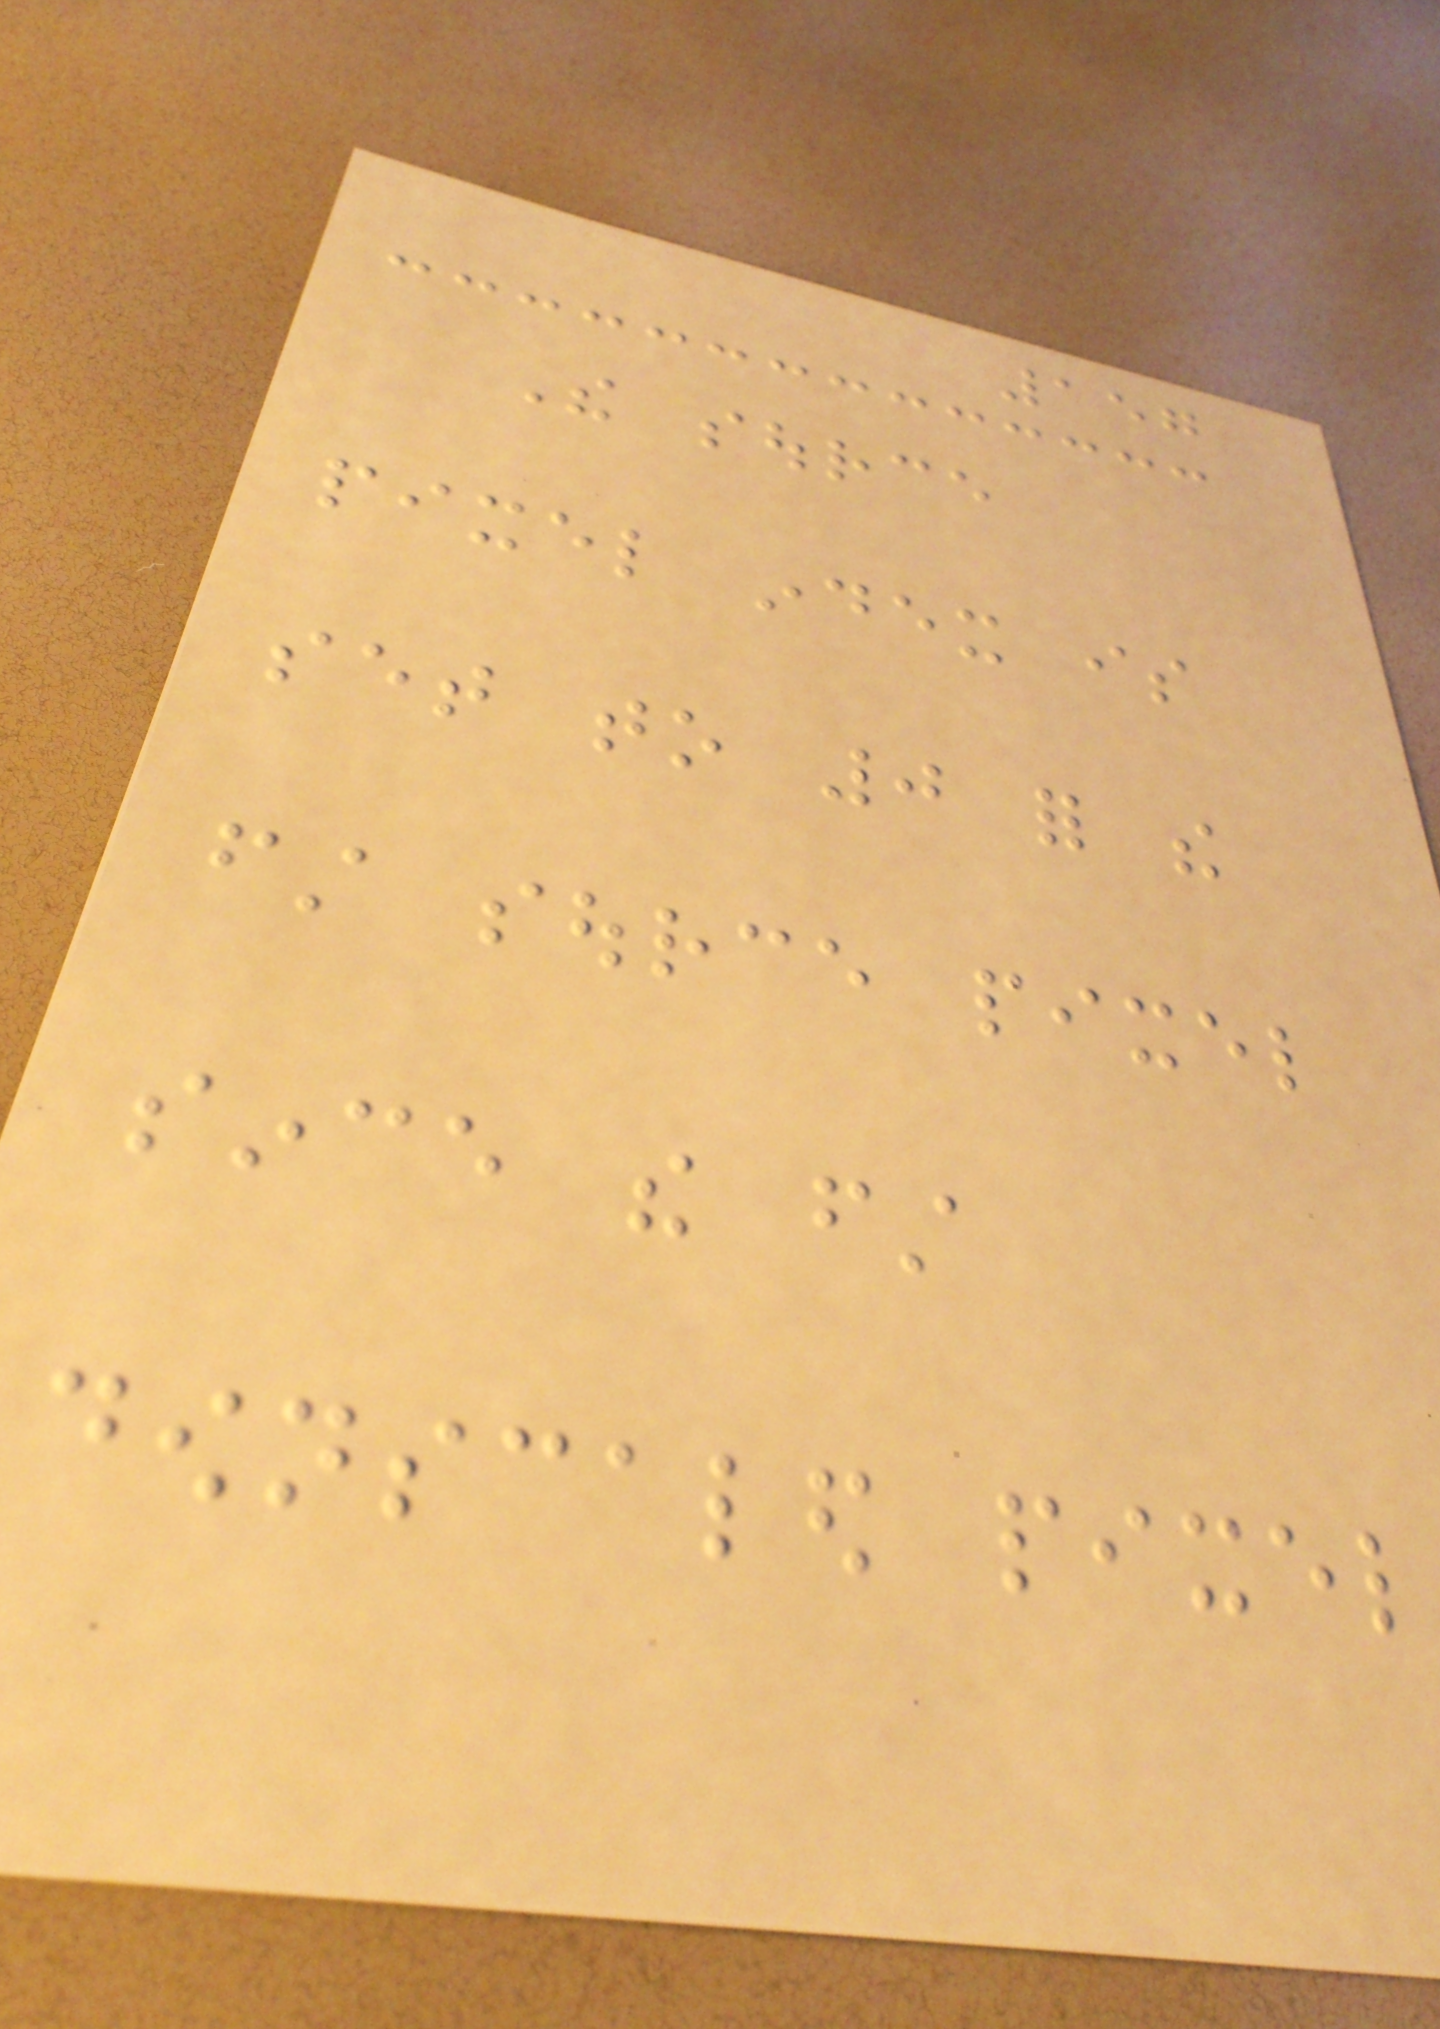157
The source
pixel index is
set to 0 for the
first source pixel
since the first
downscaled pixel
